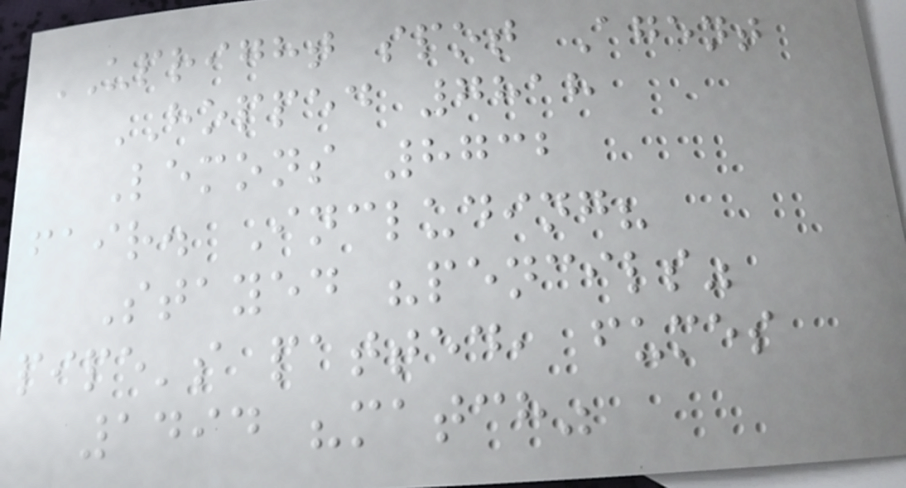UPRIGHT spot Agent
HOPPED 7818
Lemons 8732
fair. Including?
Stayed "pencils"
pipe's patted, fumes
1494 "match"
